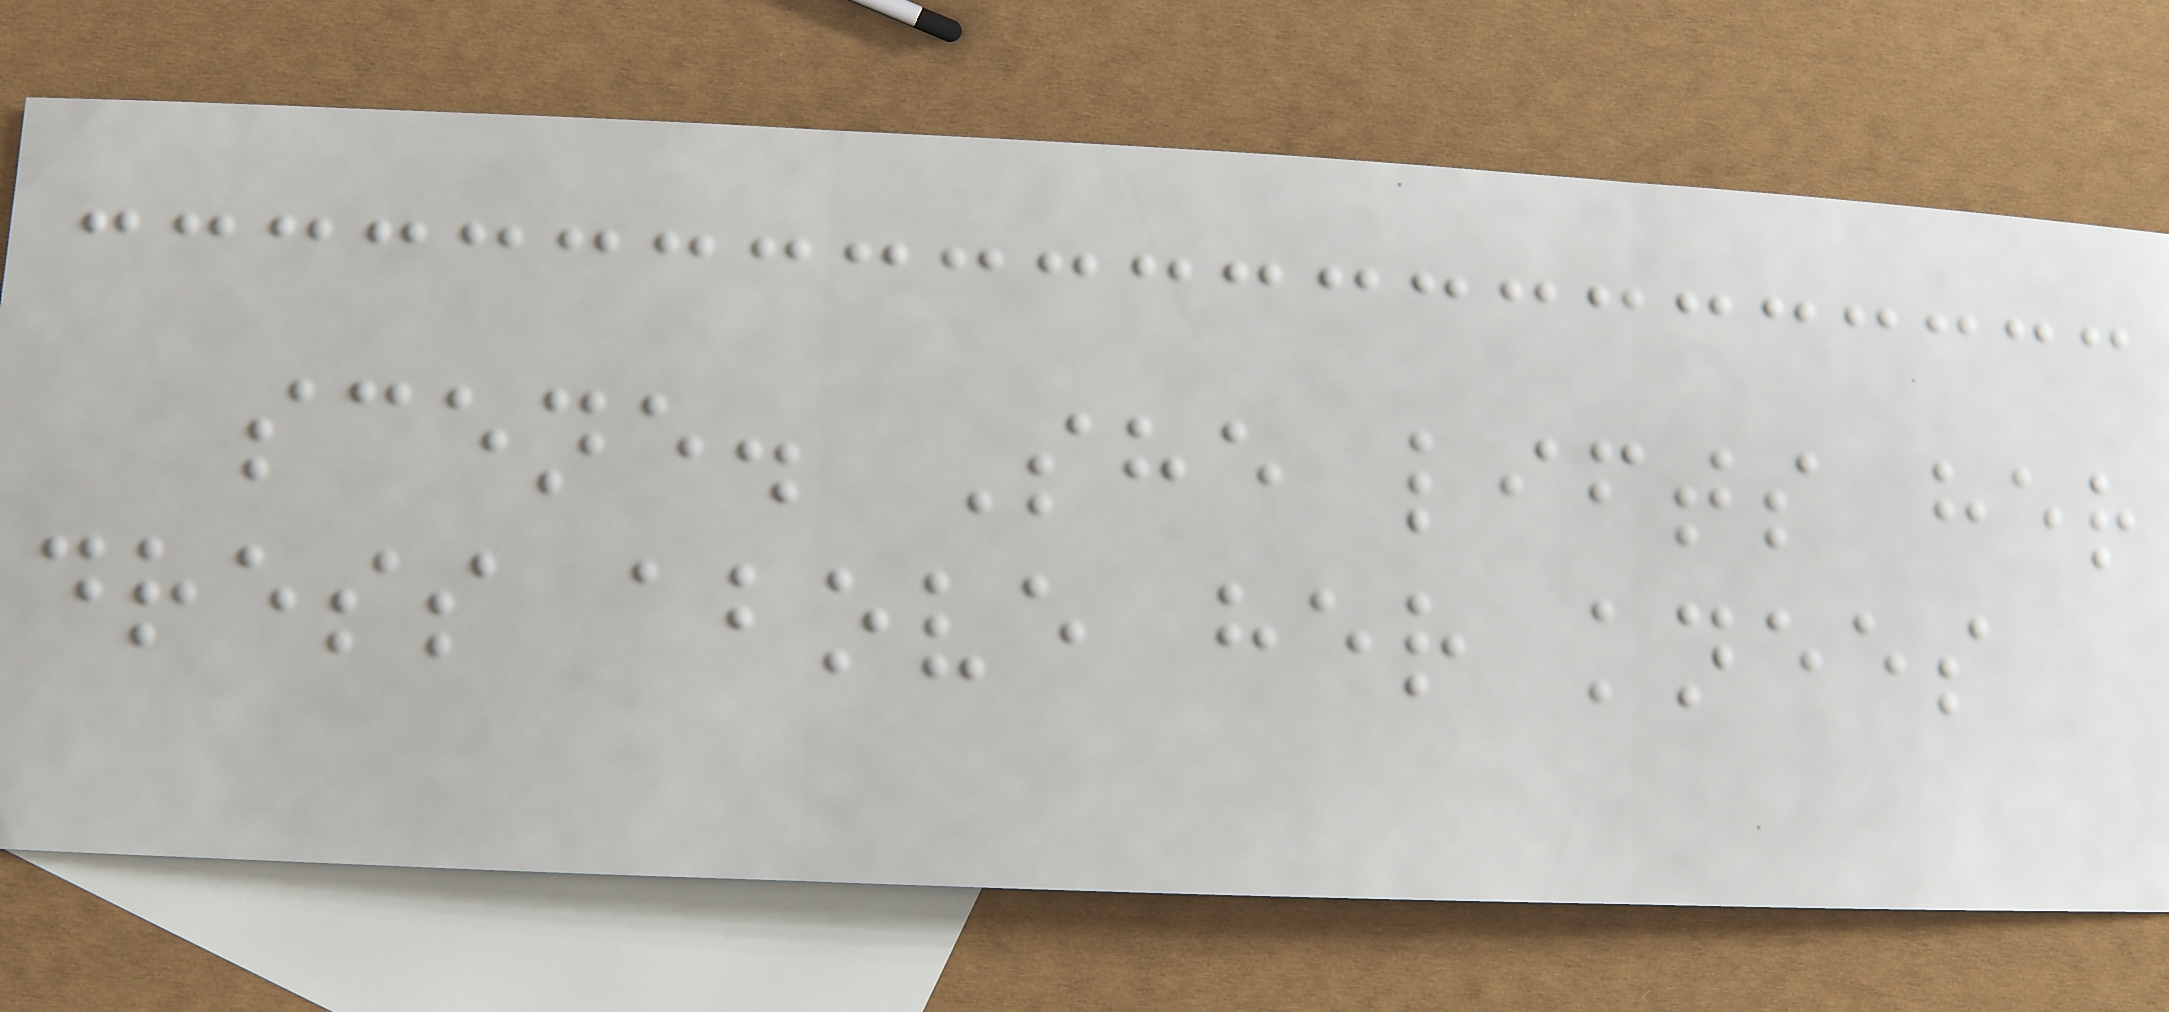scene. She lifts her
dress above her knees
